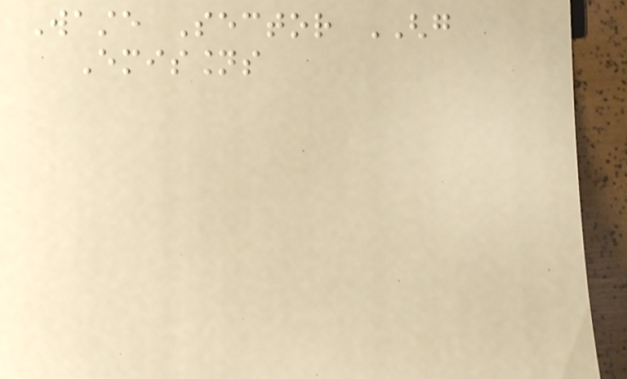Waste Sector GHG
Emissions
